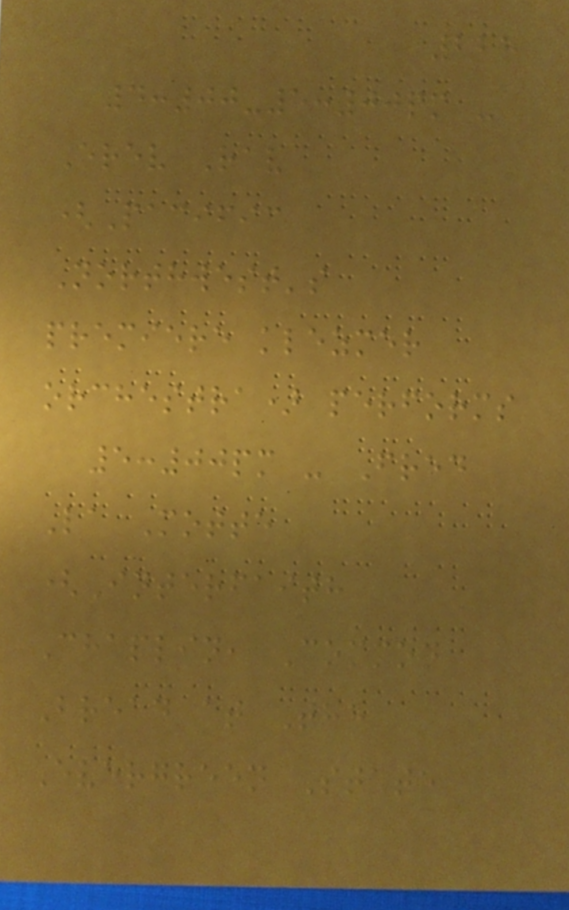228
4:00-5:00pm -
Erev Rav
(Pacific
Northwest's
premiere klezmer
orchestra) performs
5:00pm - Fred
La Motte
(Interfaith
Chaplin, Common
Bread at The
Evergreen State
